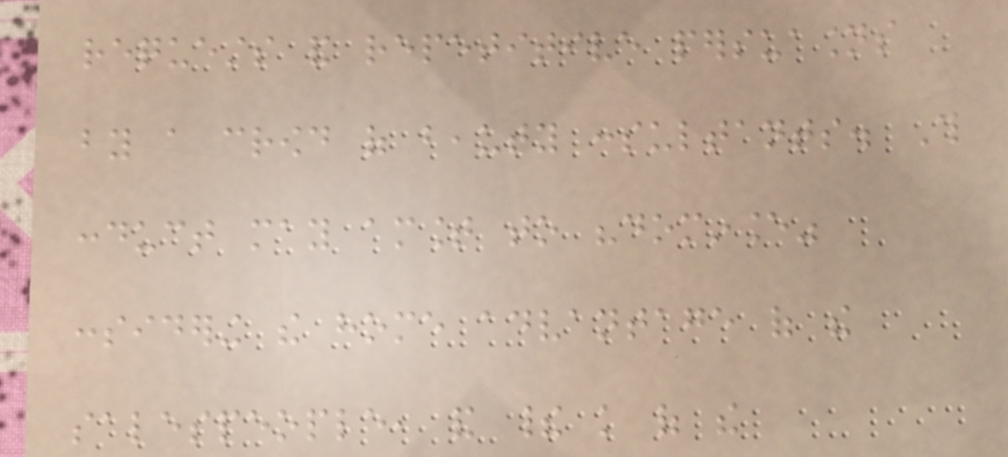requests and repetitive persuasions
by a crowd of beauty consultants. This
conduct may amount to "dominance"
considering the home advantage of the
salespeople, and their knowledge of the
